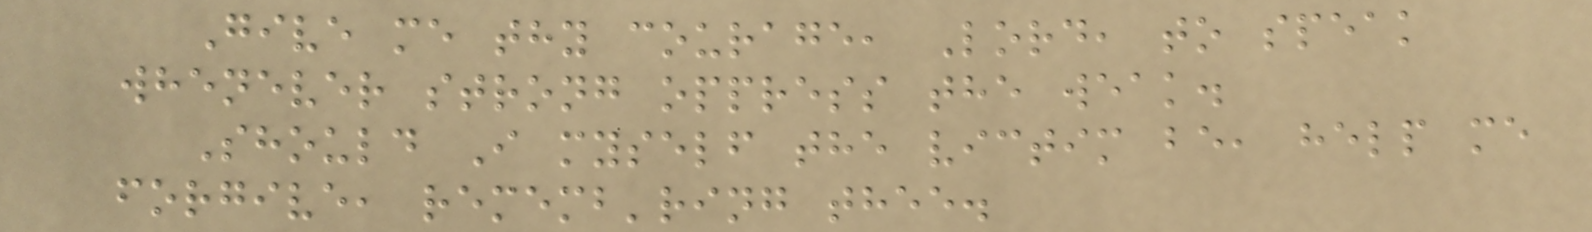Give me thy courage, Lord, to speak
whenever strong oppress the weak.
Should I myself the victim be, help me
forgive, rememb'ring thee.
